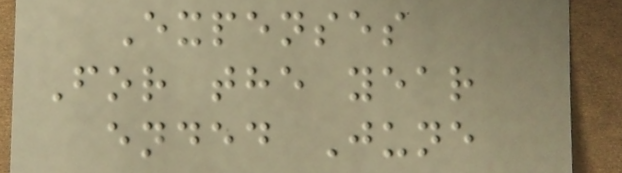Expenses
For the year
ended June
